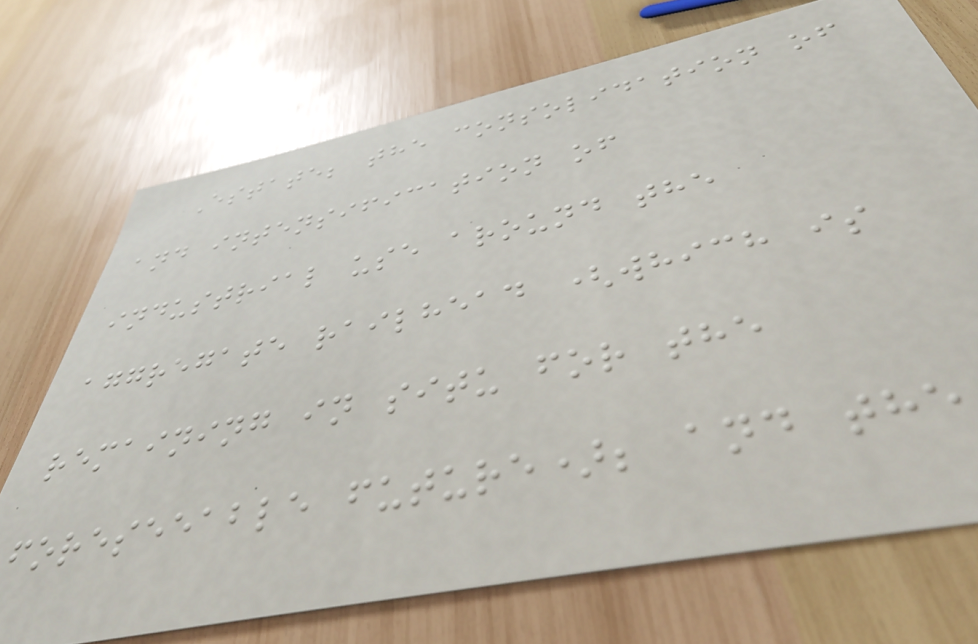Estate; the consolidation of
and intensification of
industrial use around the
aggregate railhead (which is
remaining in situ for the
foreseeable future); and the
